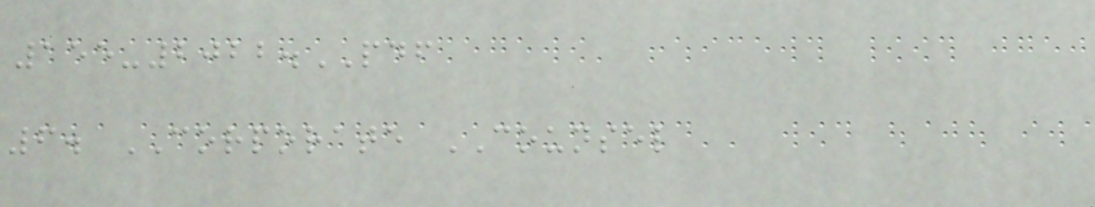155-2022.PDF
6. CORPORATE COUNSEL
